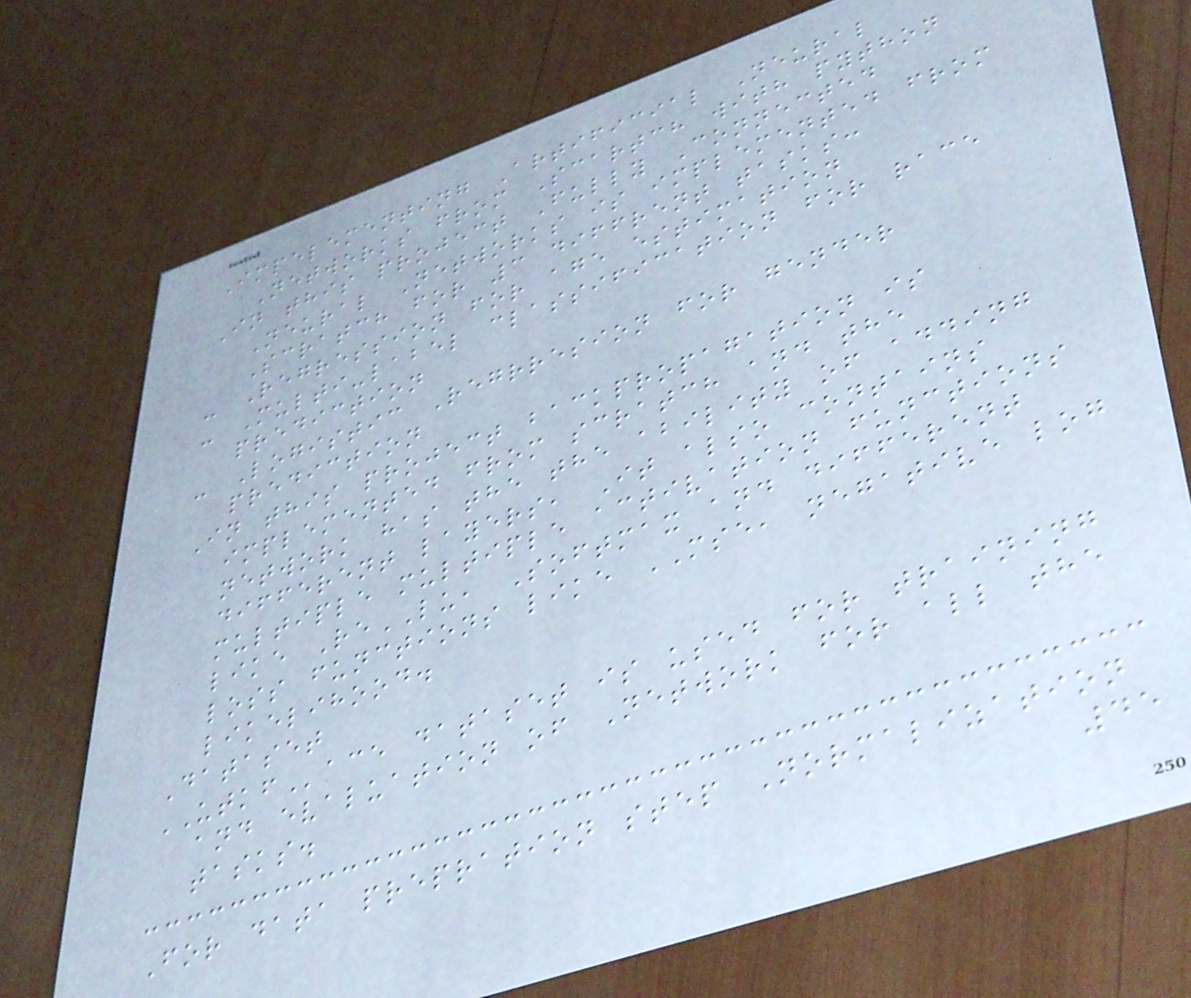Impelementing Artificial Neural
Networks from Scartch with python
In this project Fully Connected
Neural Networks is implemented from
Scratch for 3 diffrent tasks:
- Regression for age estimation
- Multi-label classification for race
prediction
- Logistic Regrresion for gender
prediction
In this project backpropagation is
implemented from scratch and the
network has the the ability of adding
different layers, It also contains
multiple multiple activation functions
like ReLU, Softmax and different
loss functions like MSE, negative log
likelihood.
Dataset
UTKFace dataset is used for training
and evaluation of Network for all the
tasks.
For data prepration step Normalization
45
